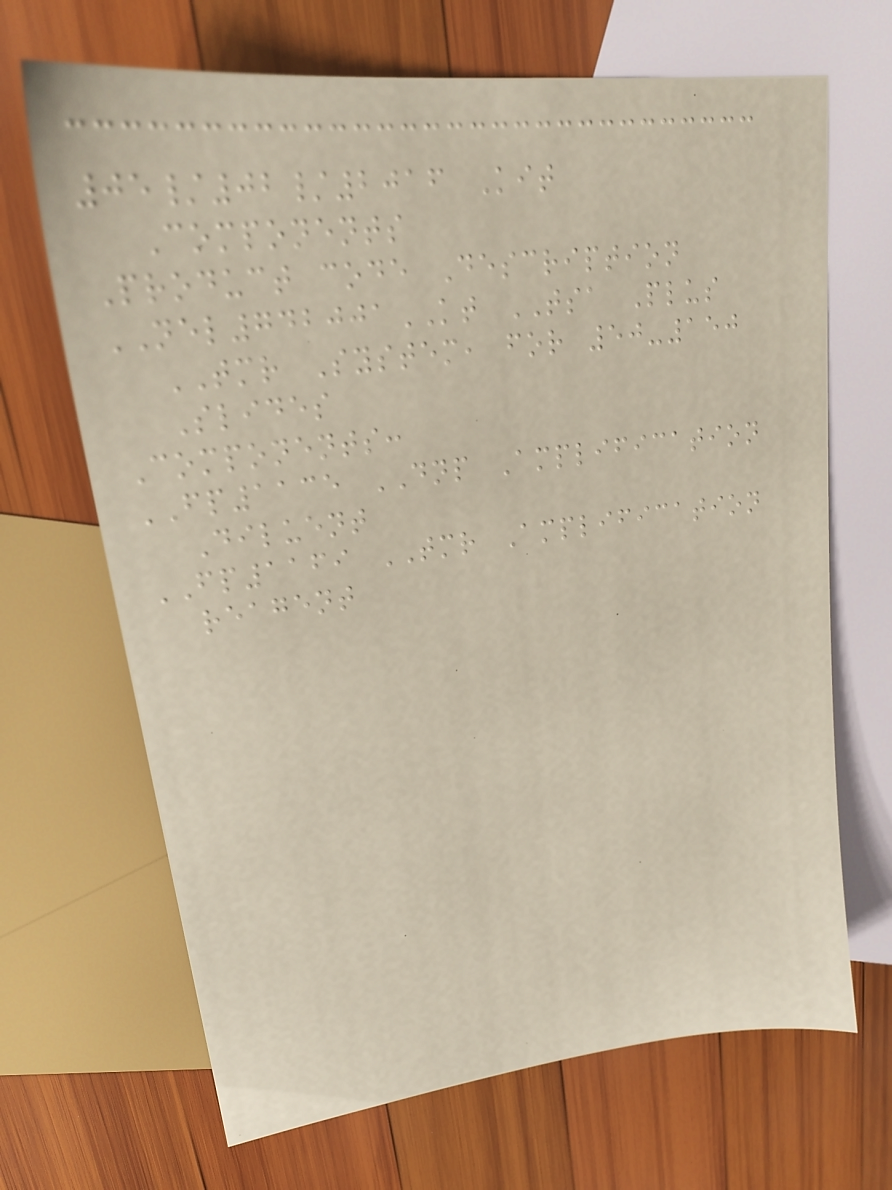05/02/2016 Kit
Components
Product code Description
NEL742001KT TSA Plus
TMR System, for 50-150
Slides
Components:
FP1135 DNP Amplification
Diluent
FP1169 TMR Amplification
reagent
